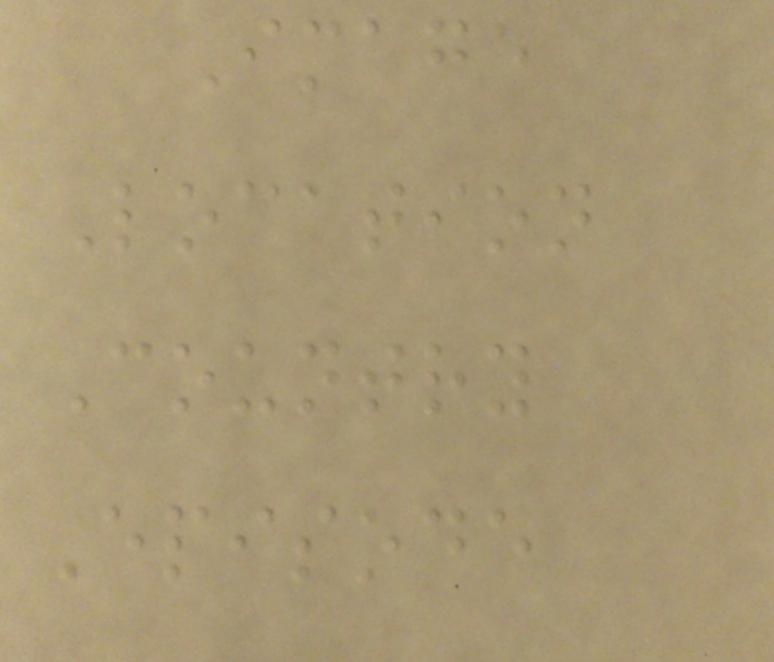Image
Location
Country
Episode
